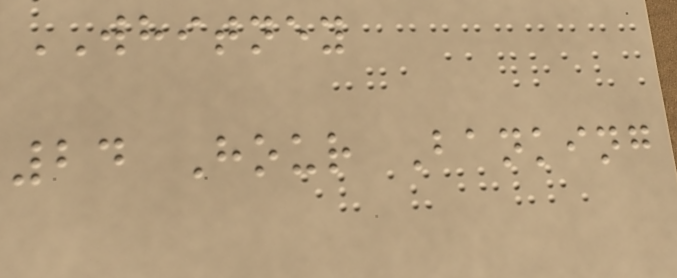WHITNEY
24 Hour Banking
